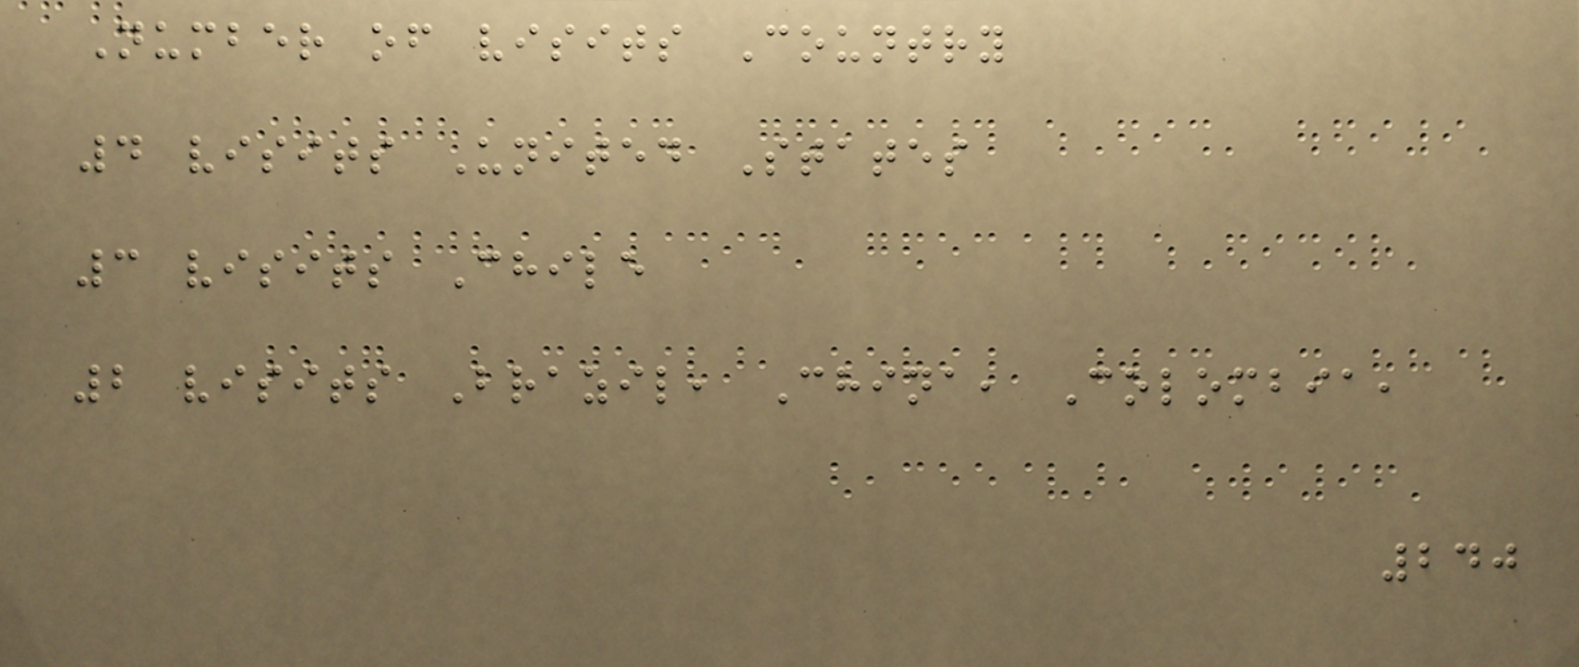Number of visits Country
4 visits United States
3 visits Chile
2 visits Brazil, China, Colombia,
240
